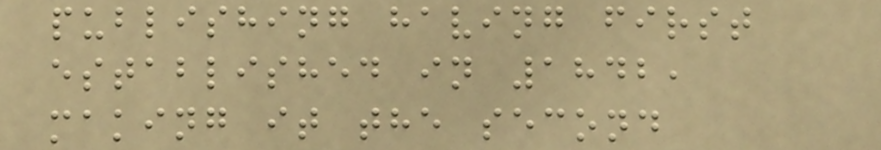publishing having first
established in 1842,
making it the second
